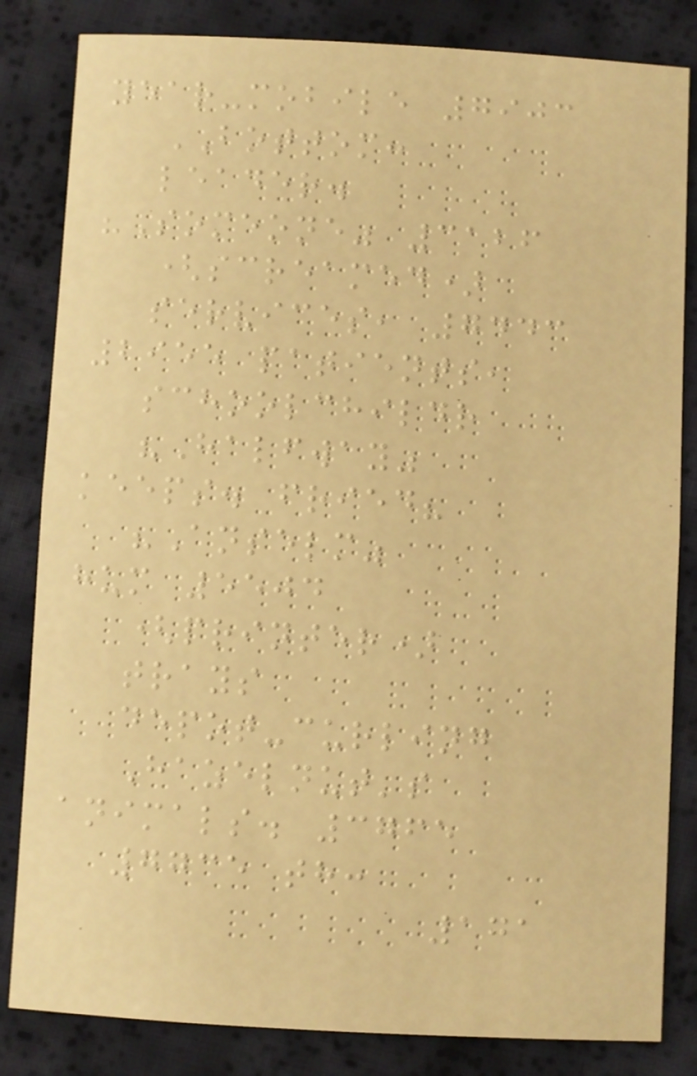year-mobile 7903
BOTTOM:
leader.
"Someone" 3126
(screamed)
services, 7443
2955 patients,
schoolchildr
"Halfway"
keeps. fried?
"Anselm"
hum 5504
(printer)
trays
depot-curling
Hazelnut's
animals. 3765
7735 th:
171
